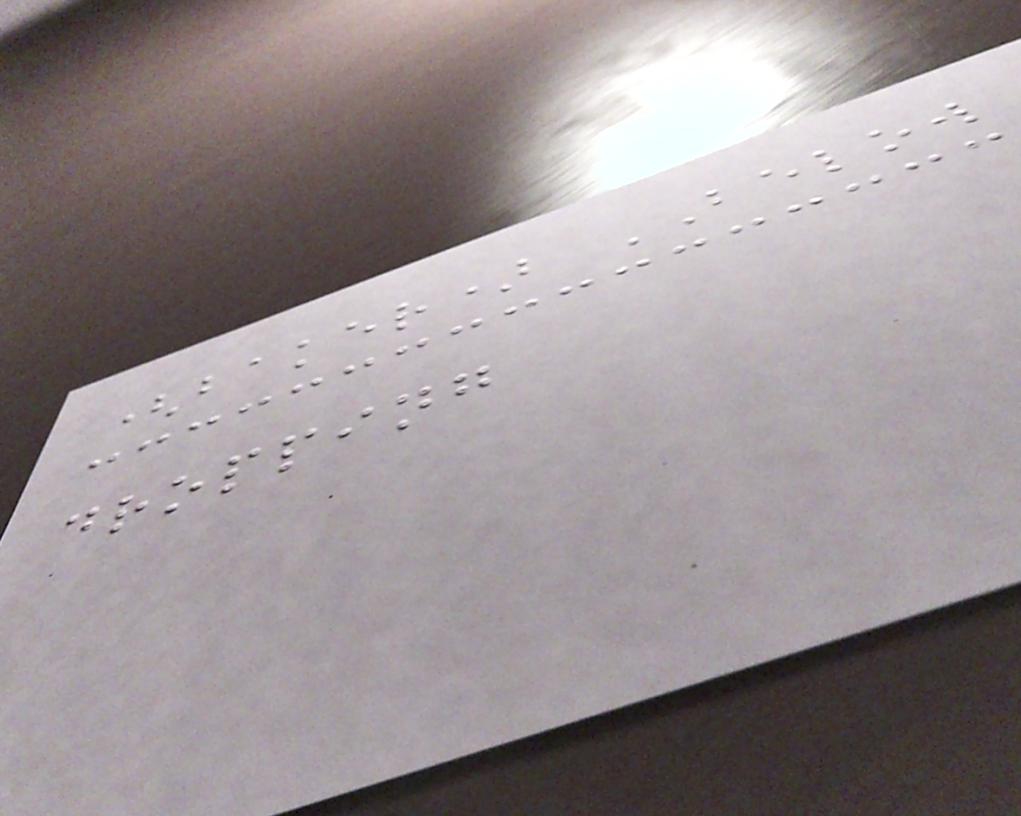(baker) BELOW
dropping
